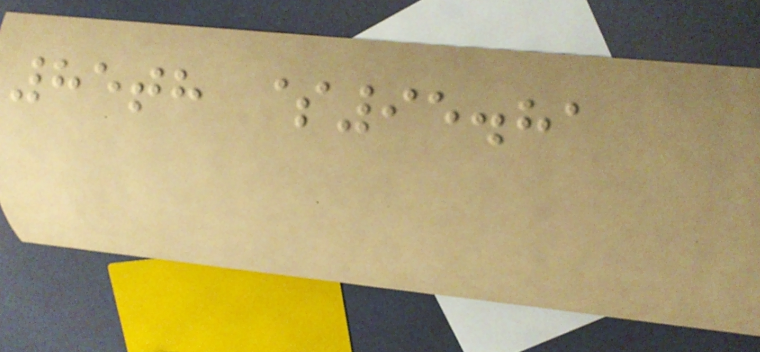85th $95.81
